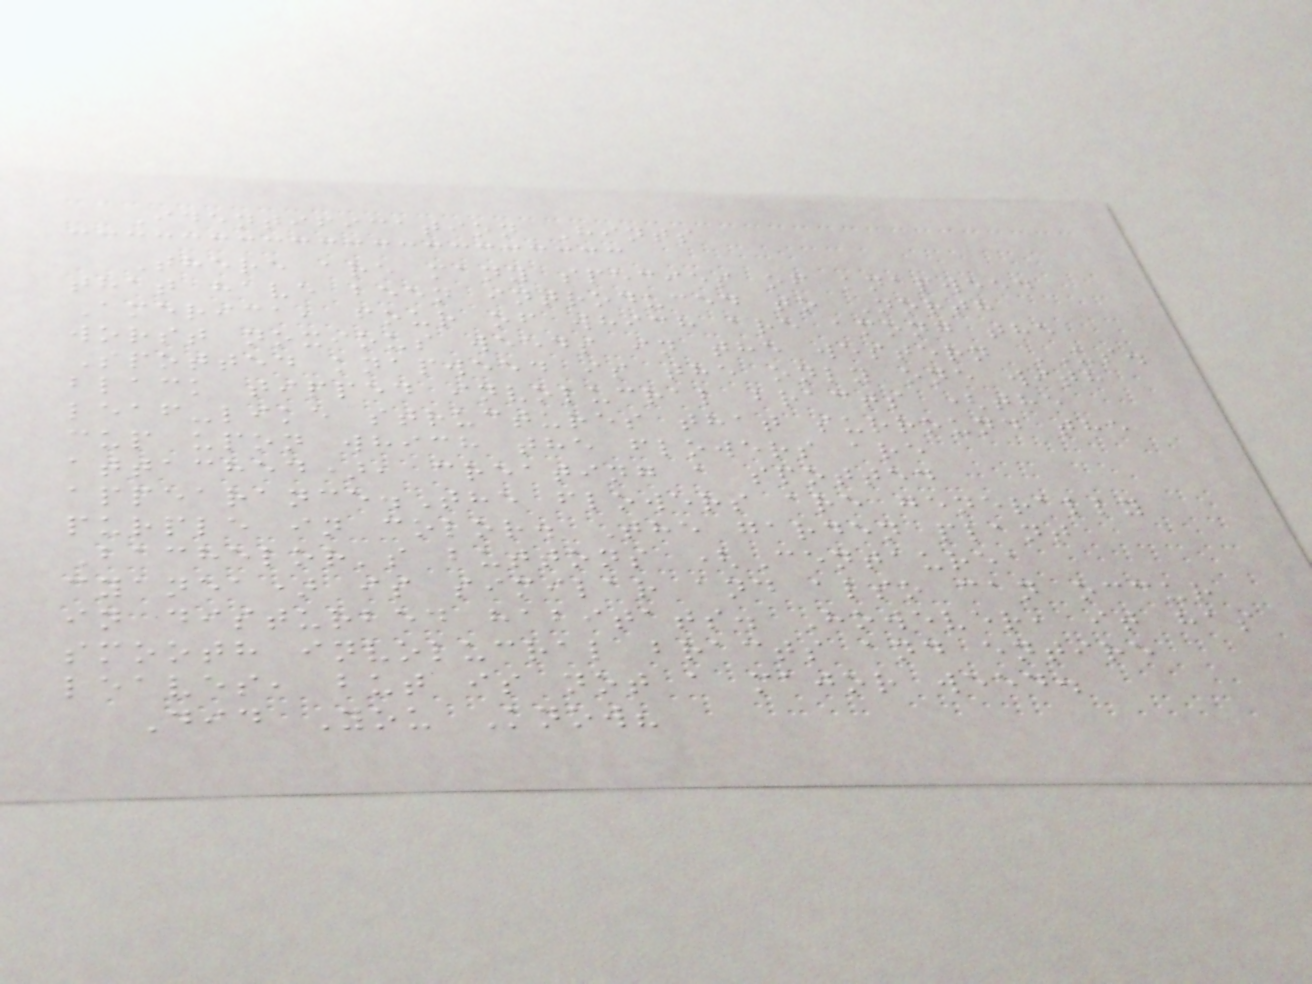Identification Hints
There are many species of knapweed
that have been introduced to North
America, four of which are among the
worst noxious weeds in the western US.
Spotted knapweed is the only one with
black tipped involucral bracts (the
leaf-like structures that surround the
cup upon which the flowers are
attached), creating a spotted
appearance.The flowers are generally
purple in color. The garden plant
Bachelor's buttons (Centaurea
cyanea) is similar and also can occur
in disturbed habitats. However, it has
smooth involucral bracts and entire
leaves, but is not a major weed.
Did You Know?
